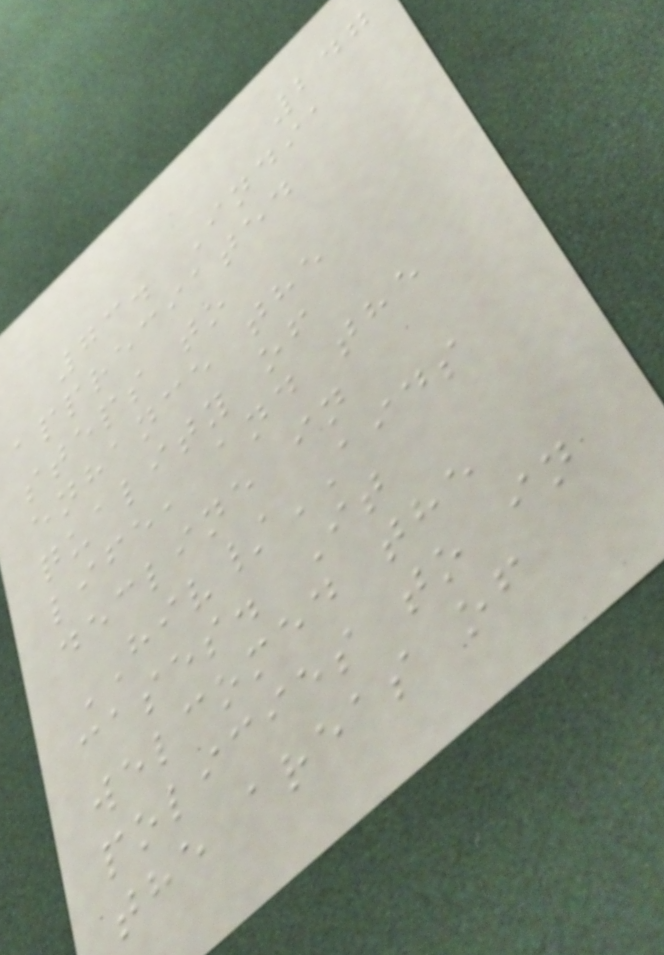247
73. India
appreciated
steps to
enhance the
quality of
life, and the
decline in
HIV/AIDS
cases. It
welcomed the
policies to in
the areas of
